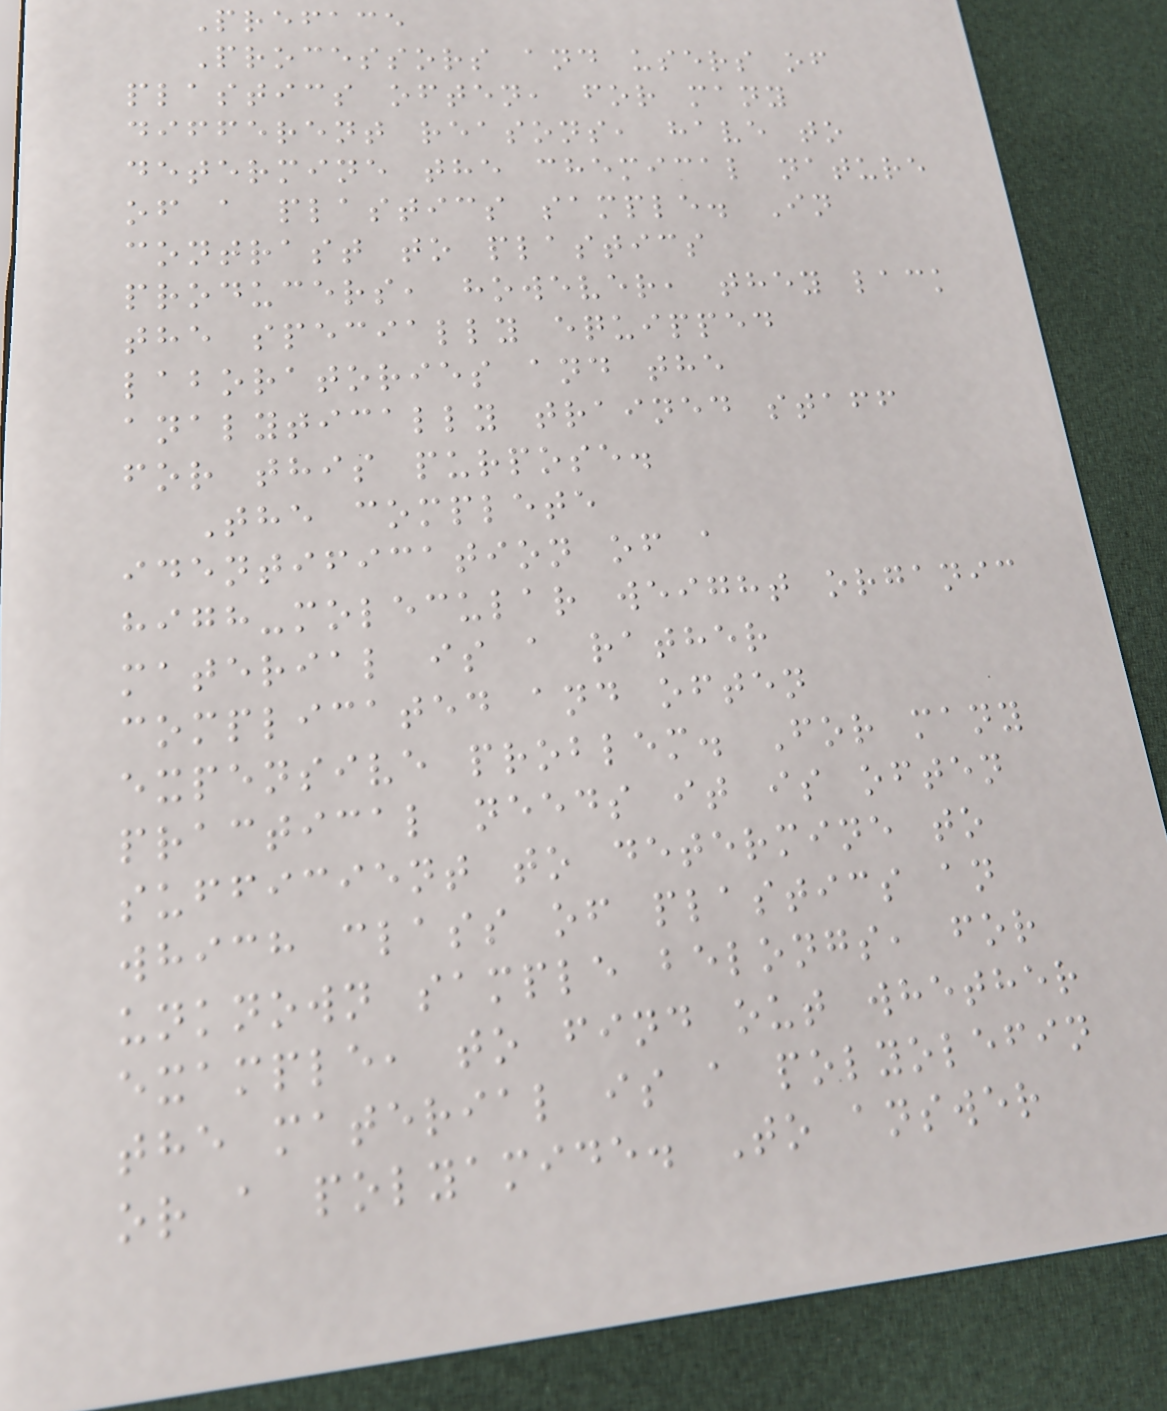Preface
Processors and users of
plastics often, for many
different reasons, have to
determine the chemical nature
of a plastics sample. In
contrast to plastics
producers, however, they lack
the specially equipped
laboratories and the
analytically trained staff
for this purpose.
The complete
identification of a
high-molecular weight organic
material is a rather
complicated and often
expensive problem. For many
practical needs it is often
sufficient to determine to
which class of plastics an
unknown sample belongs, for
example, to find out whether
the material is a polyolefin
or a polyamide. To answer
